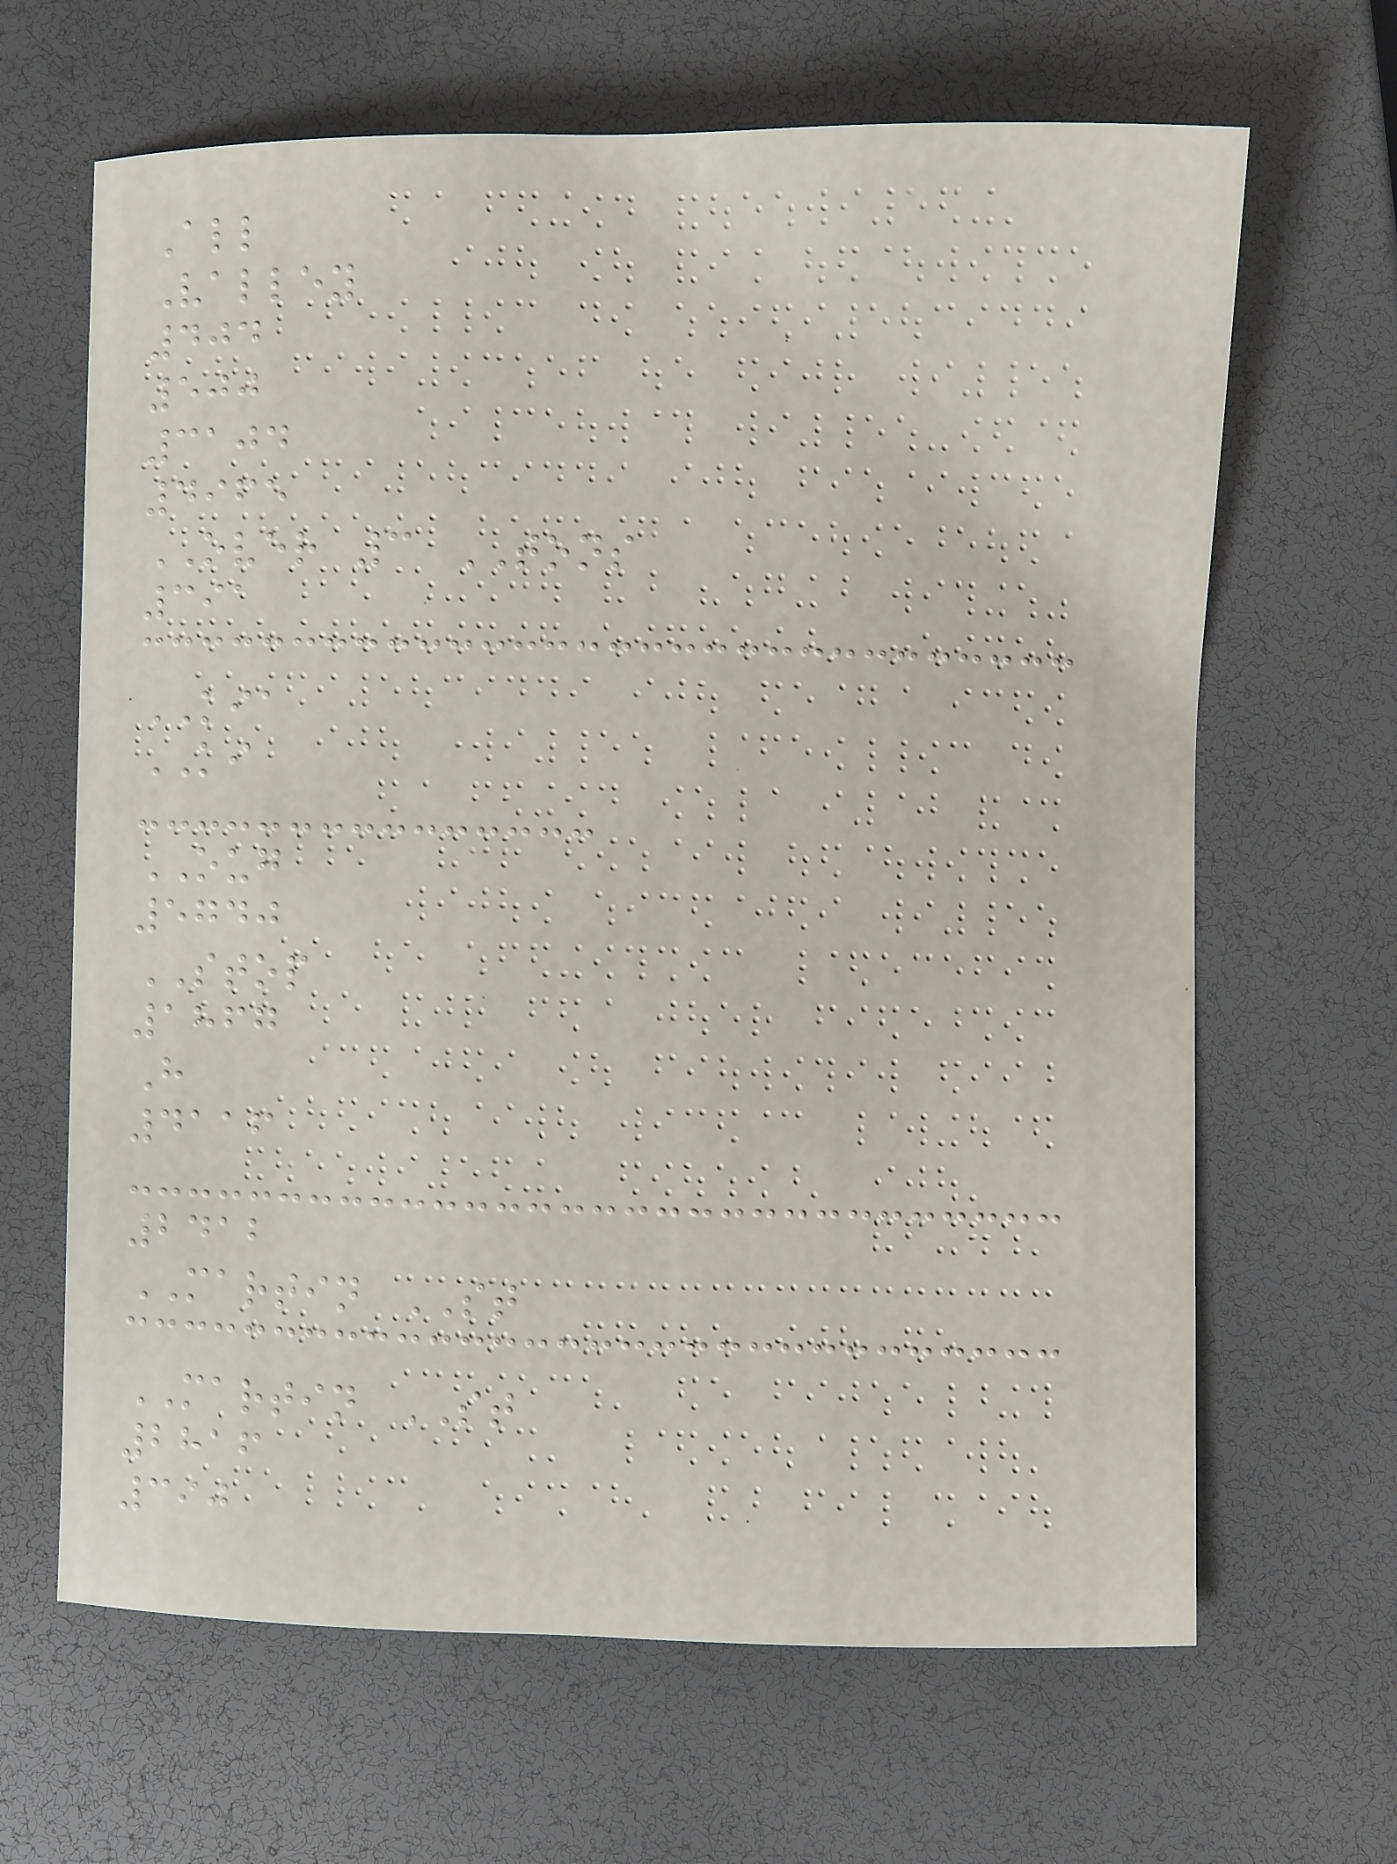All
Valley
404
500
3104
4965
OVER 3 TONS
391
KIA
KI
OUG
5740
STOP
1867
H
4116
2412
MARTIN ST
MARTIN ST
2816
390
